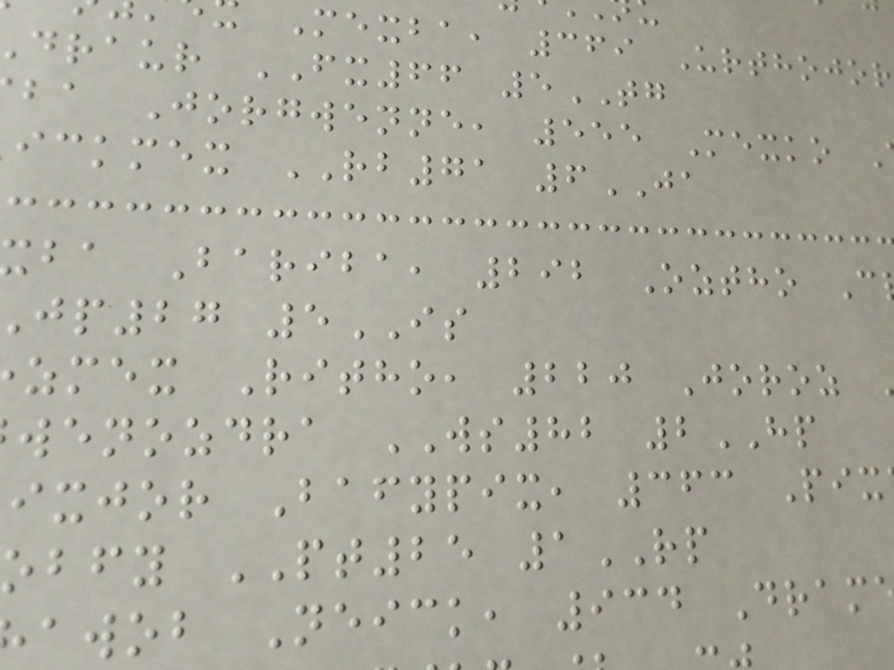Mexba, 369 Urthojor
draur FX66 5TG
ba Jorgwenne, 555 Mexko
ickmex RB71 6JA
ba Bariba, 292 Oztho C
jp27 5IS
zmex Ritho, 220 Joroz
wenozdra WS82 2HP
ixjor Bafypix, 363 Pix
obfy PT25 1RP
awob Neick, 934 Dram
